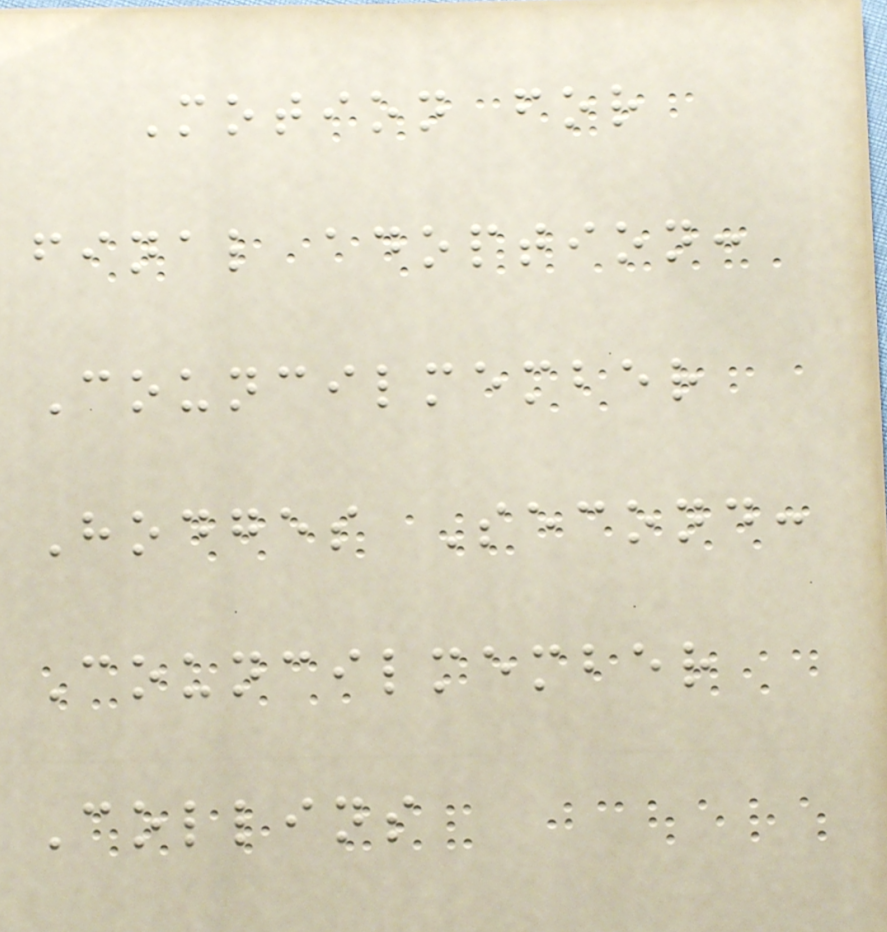Motion for
final adoption:
Councilmember
Hodges Second:
Councilmember
Collins
